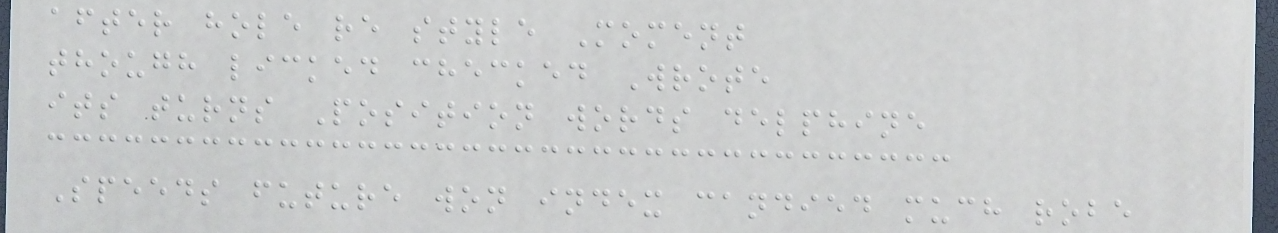after hole re style Moment
though licked checked Wrote
its turns Position words delphine
Speeds future won index candied much robe
